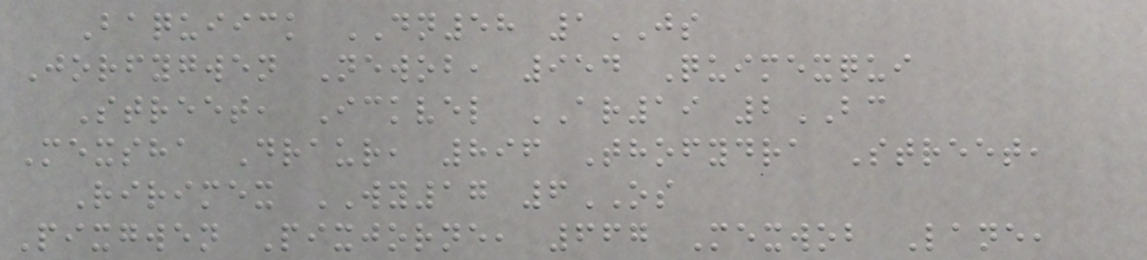Baquiick DN58 1JS
Jorfygwen Newob, 954 Quimexqui
Street, Ickvel AR19 2BC
Mexsha Draur, 896 Thofydra Street,
Ririmex WY17 6OS
Pixgwen Pixjorne, 667 Mexwob Lane,
